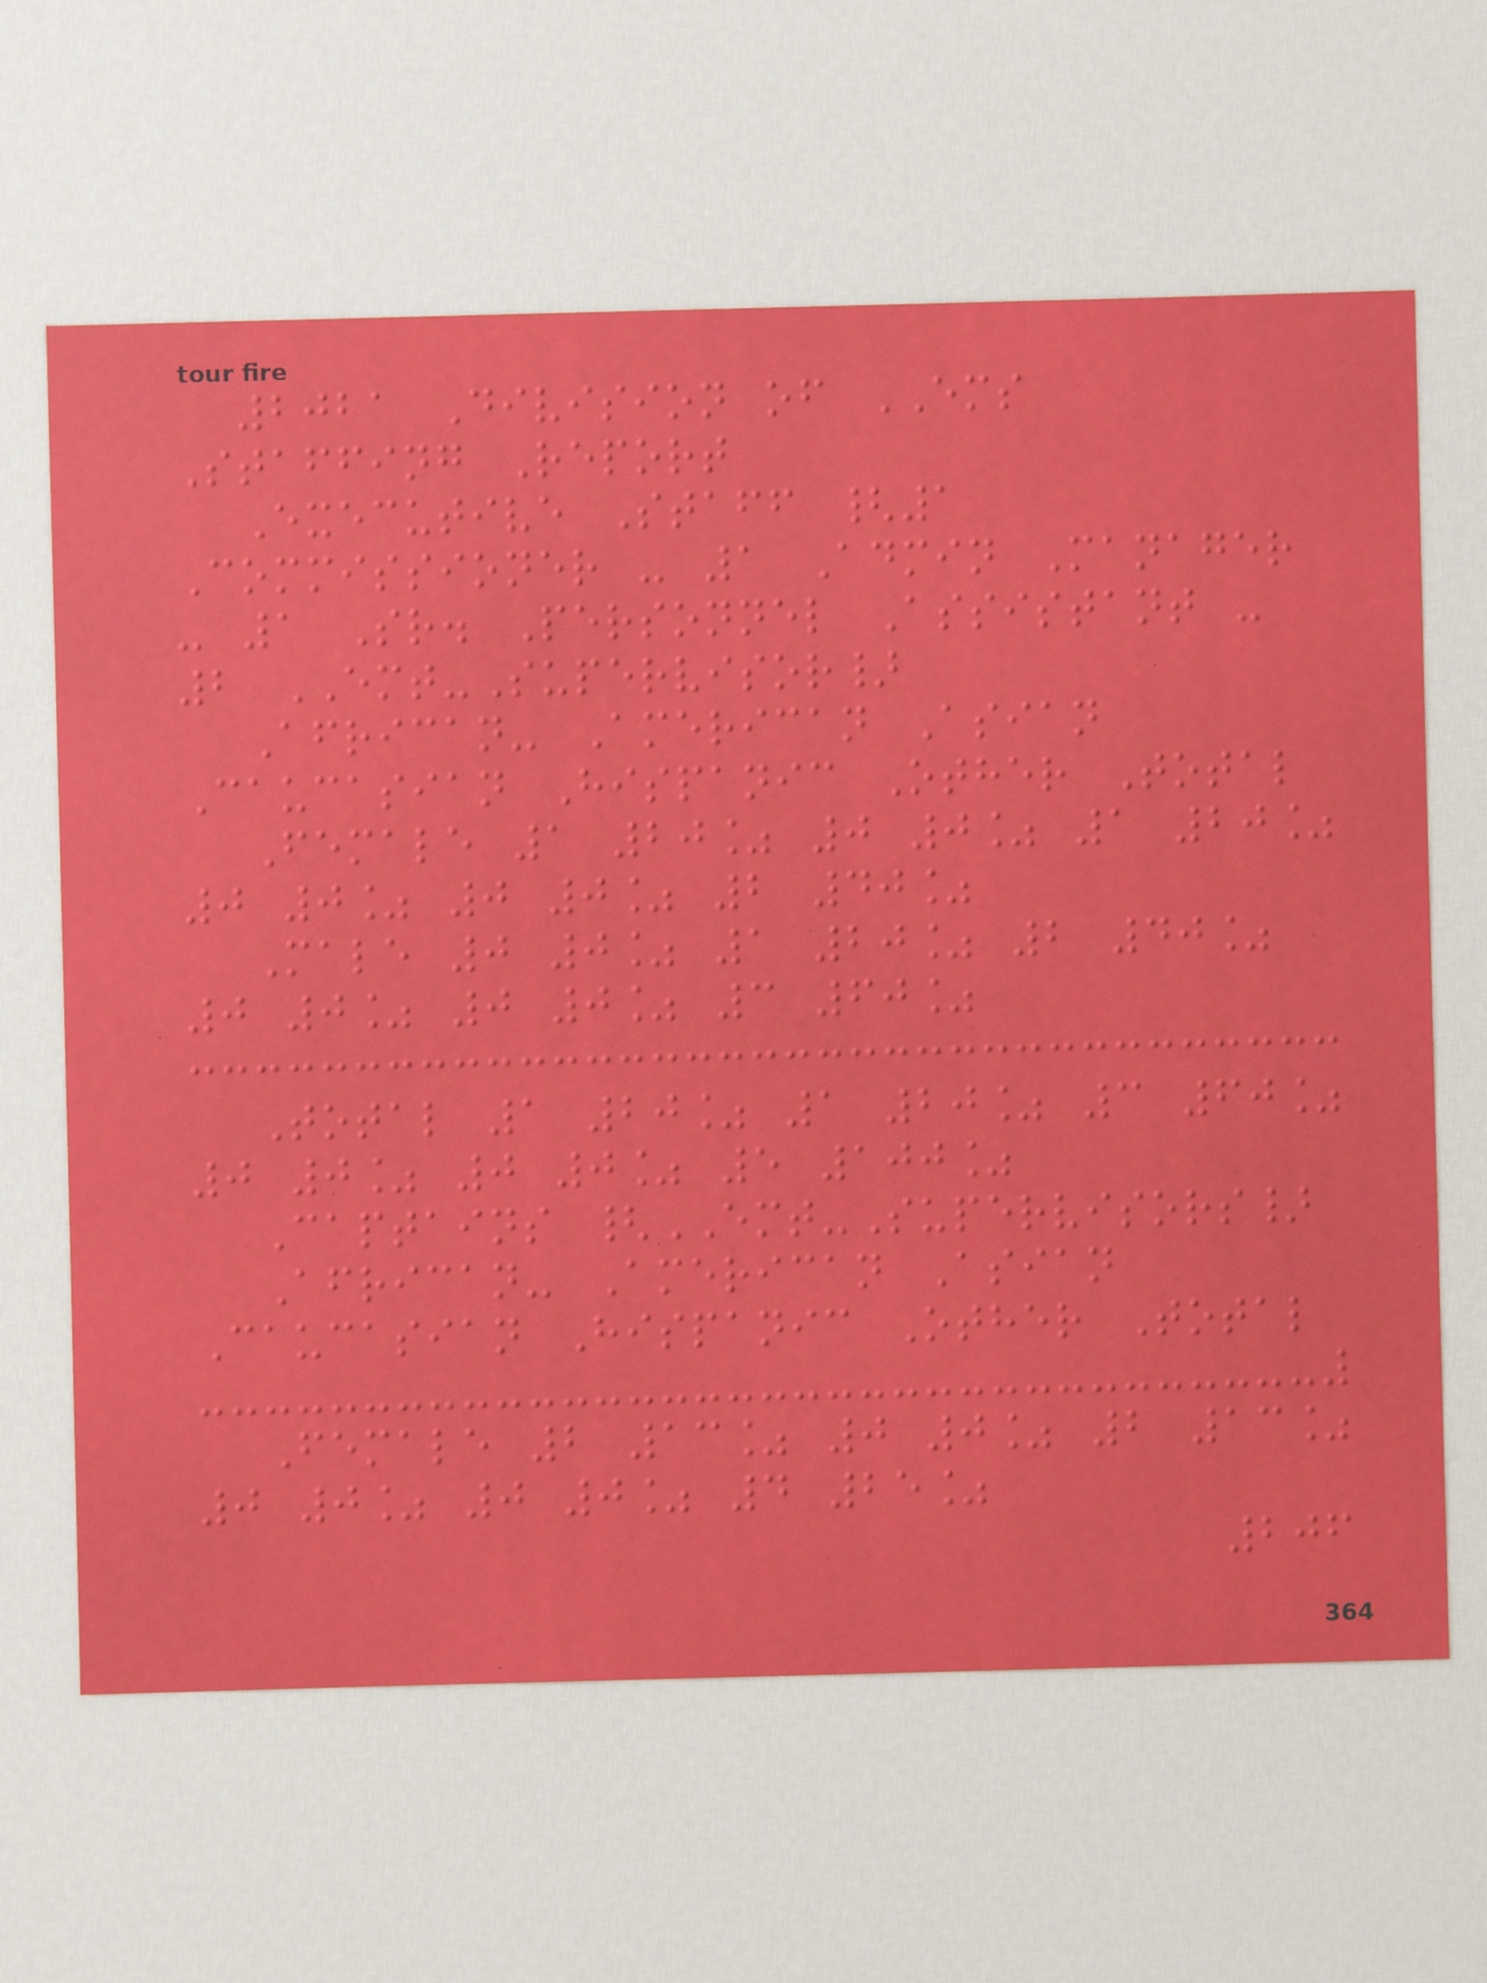2021 Division of EMS
Staffing Report
Executive Staff {1
Commissioner - 1 Admin Manager
- 1 Sr. Personnel Assistant -
2 EMT-Supervisor}
African- American Asian
Caucasian Hispanic Other Total
Female 1 20% 0 0% 1 20%
0 0% 0 0% 2 40%
Male 0 0% 1 20% 2 40%
0 0% 0 0% 3 60%
Total 1 20% 1 20% 3 60%
0 0% 0 0% 5 100%
Captains {EMT-Supervisors}
African- American Asian
Caucasian Hispanic Other Total
Female 2 13% 0 0% 2 13%
0 0% 0 0% 4 25%
206
